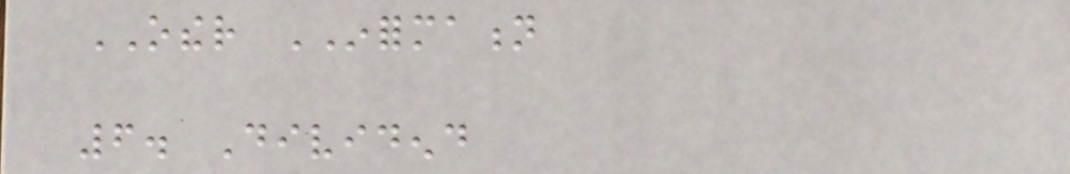OTHER INFORMATION
6. Dividend
